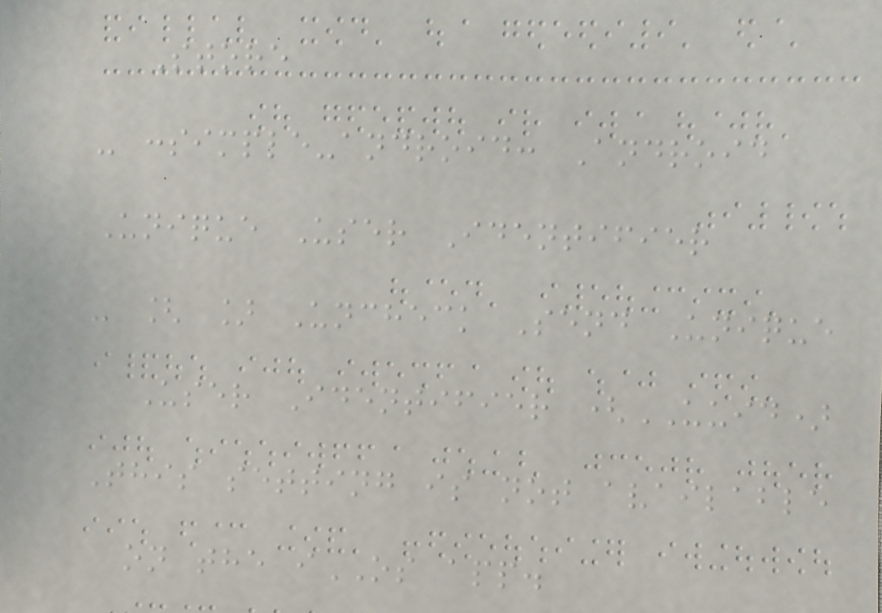Store
- :simple-android: Android
Unique User Identifier
- [ ] Uncheck Send Unique
User Identifier (UUID)
This setting is not available
on the iOS app.
